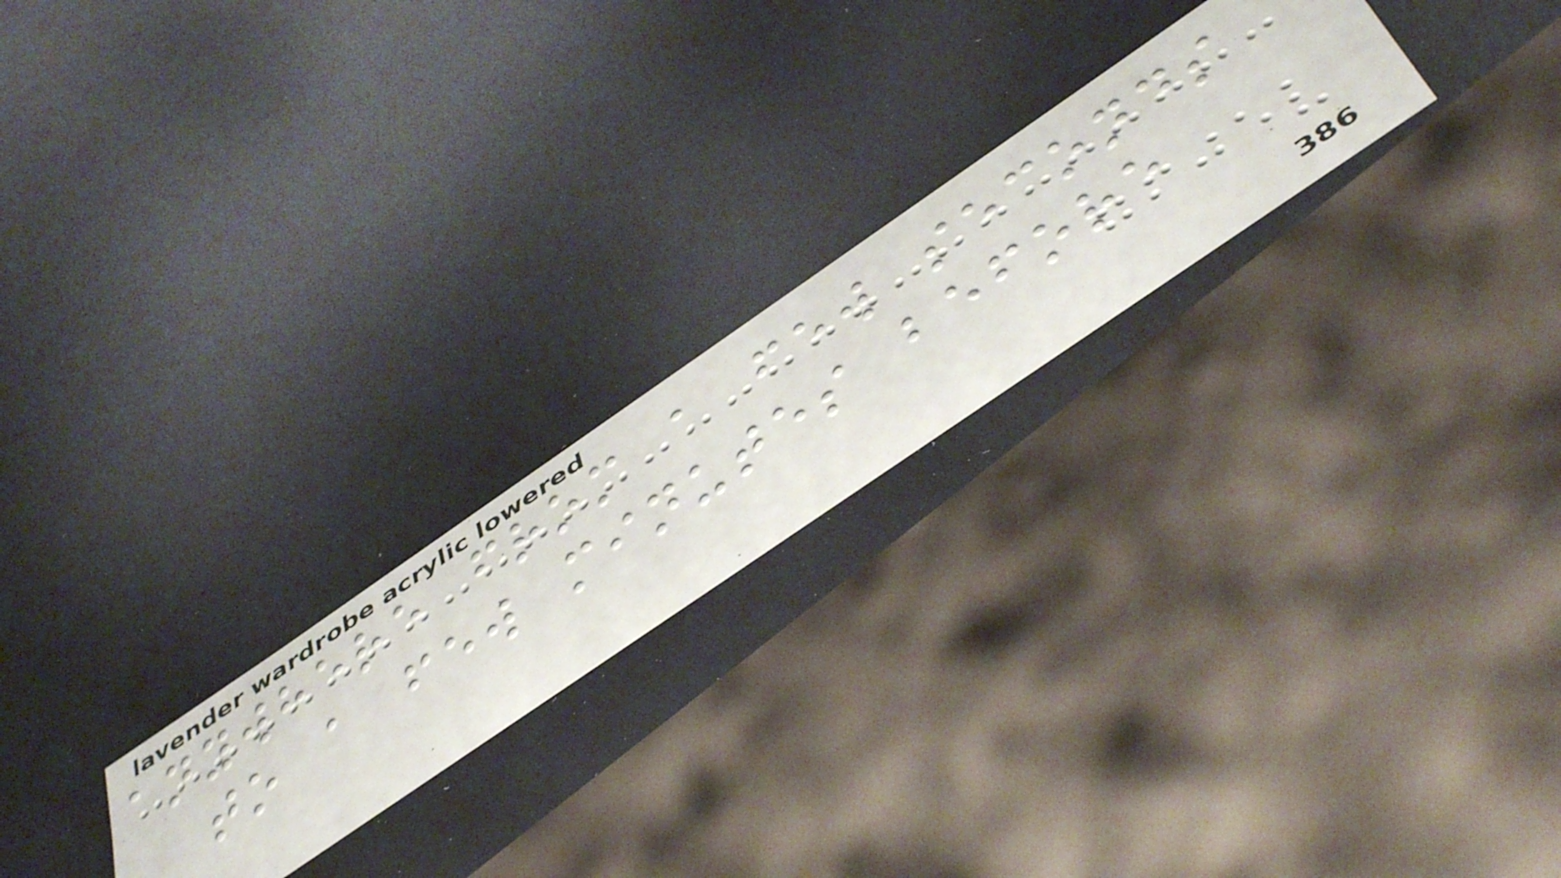anywhere from a few seconds
to a few minutes before
